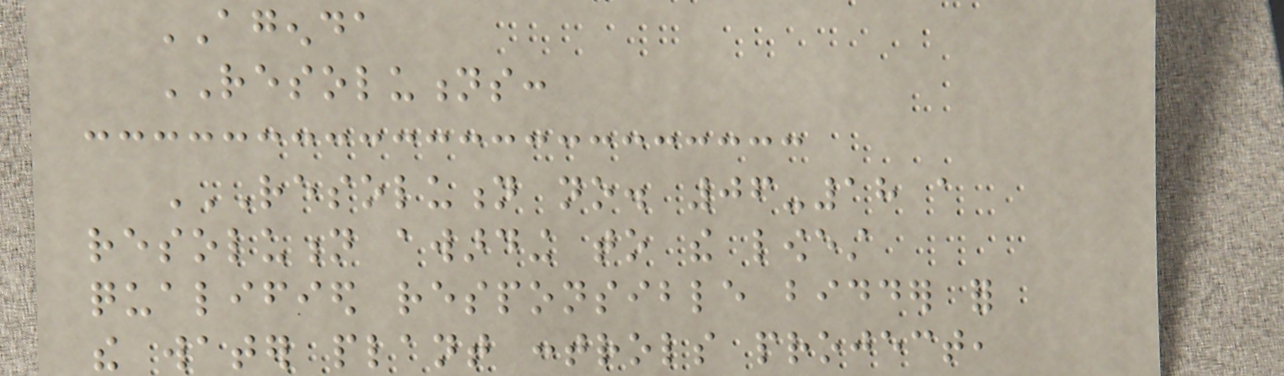AGENDA
RESOLUTIONS:
RESOLUTION NO. 06-18 A
RESOLUTION AWARDING TO THE LOWEST
QUALIFIED RESPONSIBLE BIDDER FOR
THE WATER PLANT CONTROLS PROJECT,
